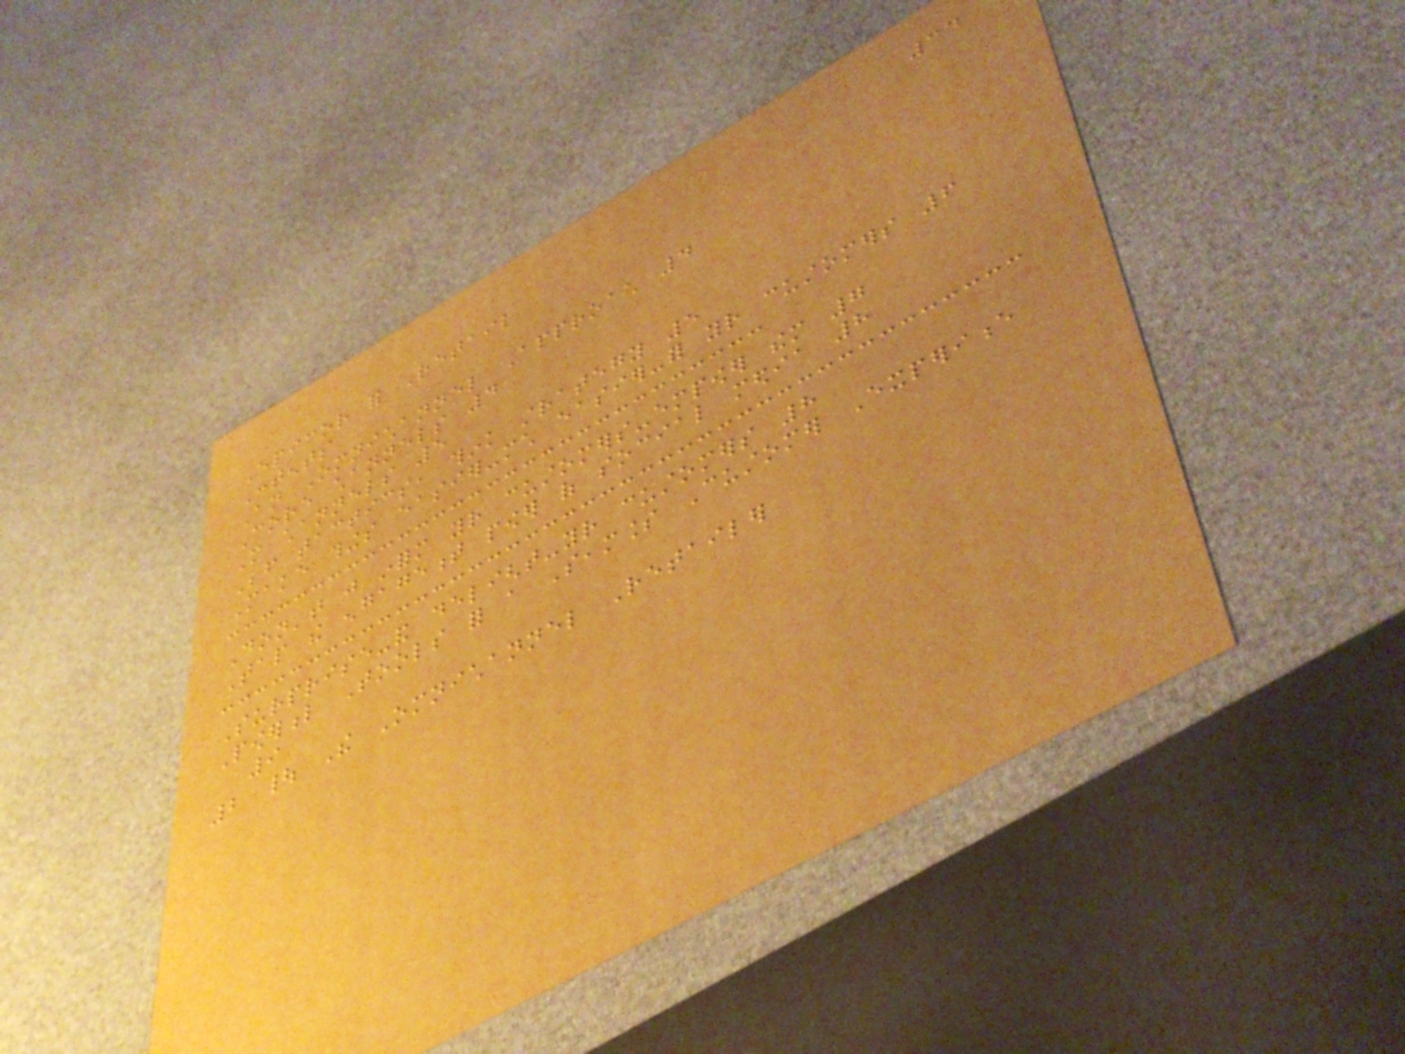34
Epicor for Retail
Contents
An Omnichannel Approach 4
Core channels 4
More channels 5
Before tactics, think strategy 5
Make things easier-much easier-for your customers 6
Don't just inform your customers-empower them 7
Tap the engagement power of social media 8
Surprise-and delight-your customers 8
Powerful Tools for a Seamless Customer Experience
9
2 | The Omnichannel Retailer
